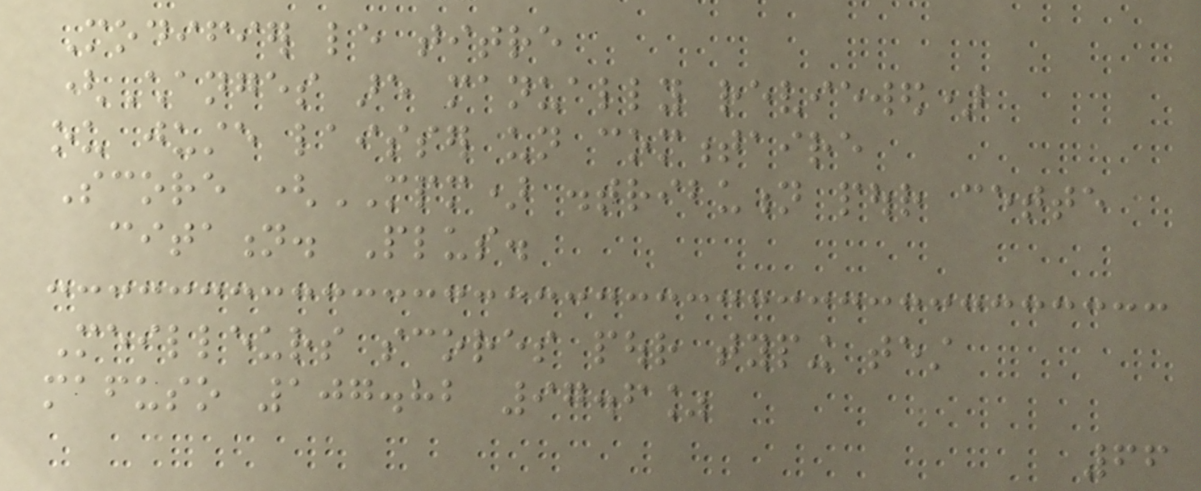Modifier le titre
(Changes are manually reviewed)
ou juste laisser un commentaire
Score (MPM) distribution pour cette
citation. Plus.
Meilleurs scores pour typing test
mafuso 107.82 97.6%
66
